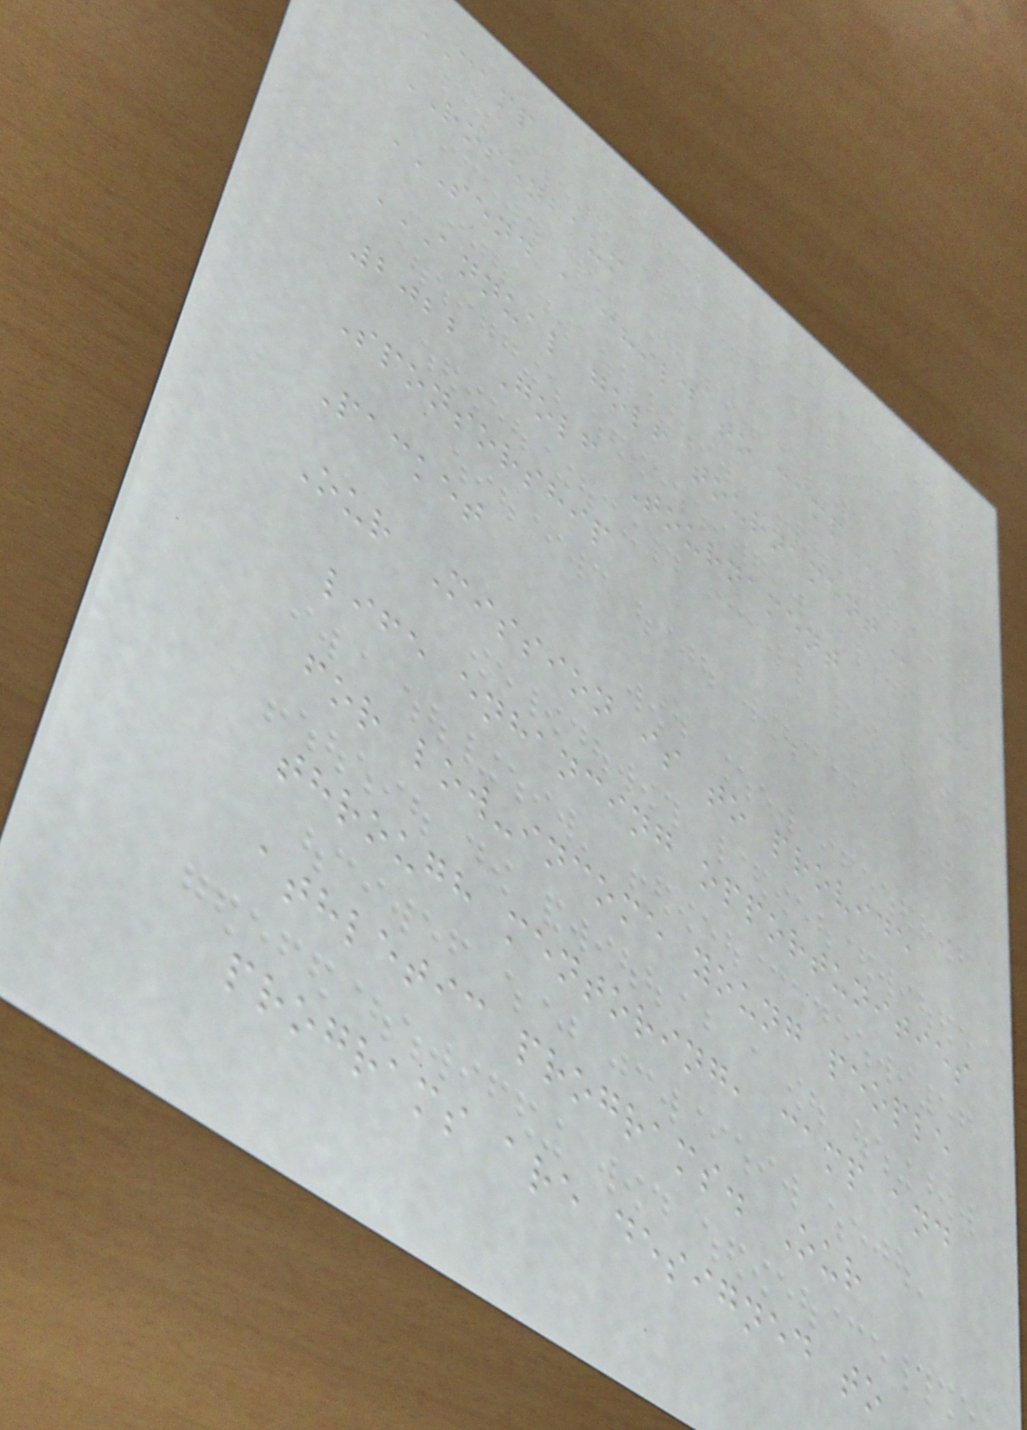CAMP
ROSENBAUM
SEND A CHILD TO CAMP
ANNUAL GOLF TOURNAMENT
2022 Golf Tournament
Sponsorship
Packet
Our Mission is to provide
life enhancing opportunities
for low-income young people
through mentoring, camp and
athletic programs. Our
programs are designed to
